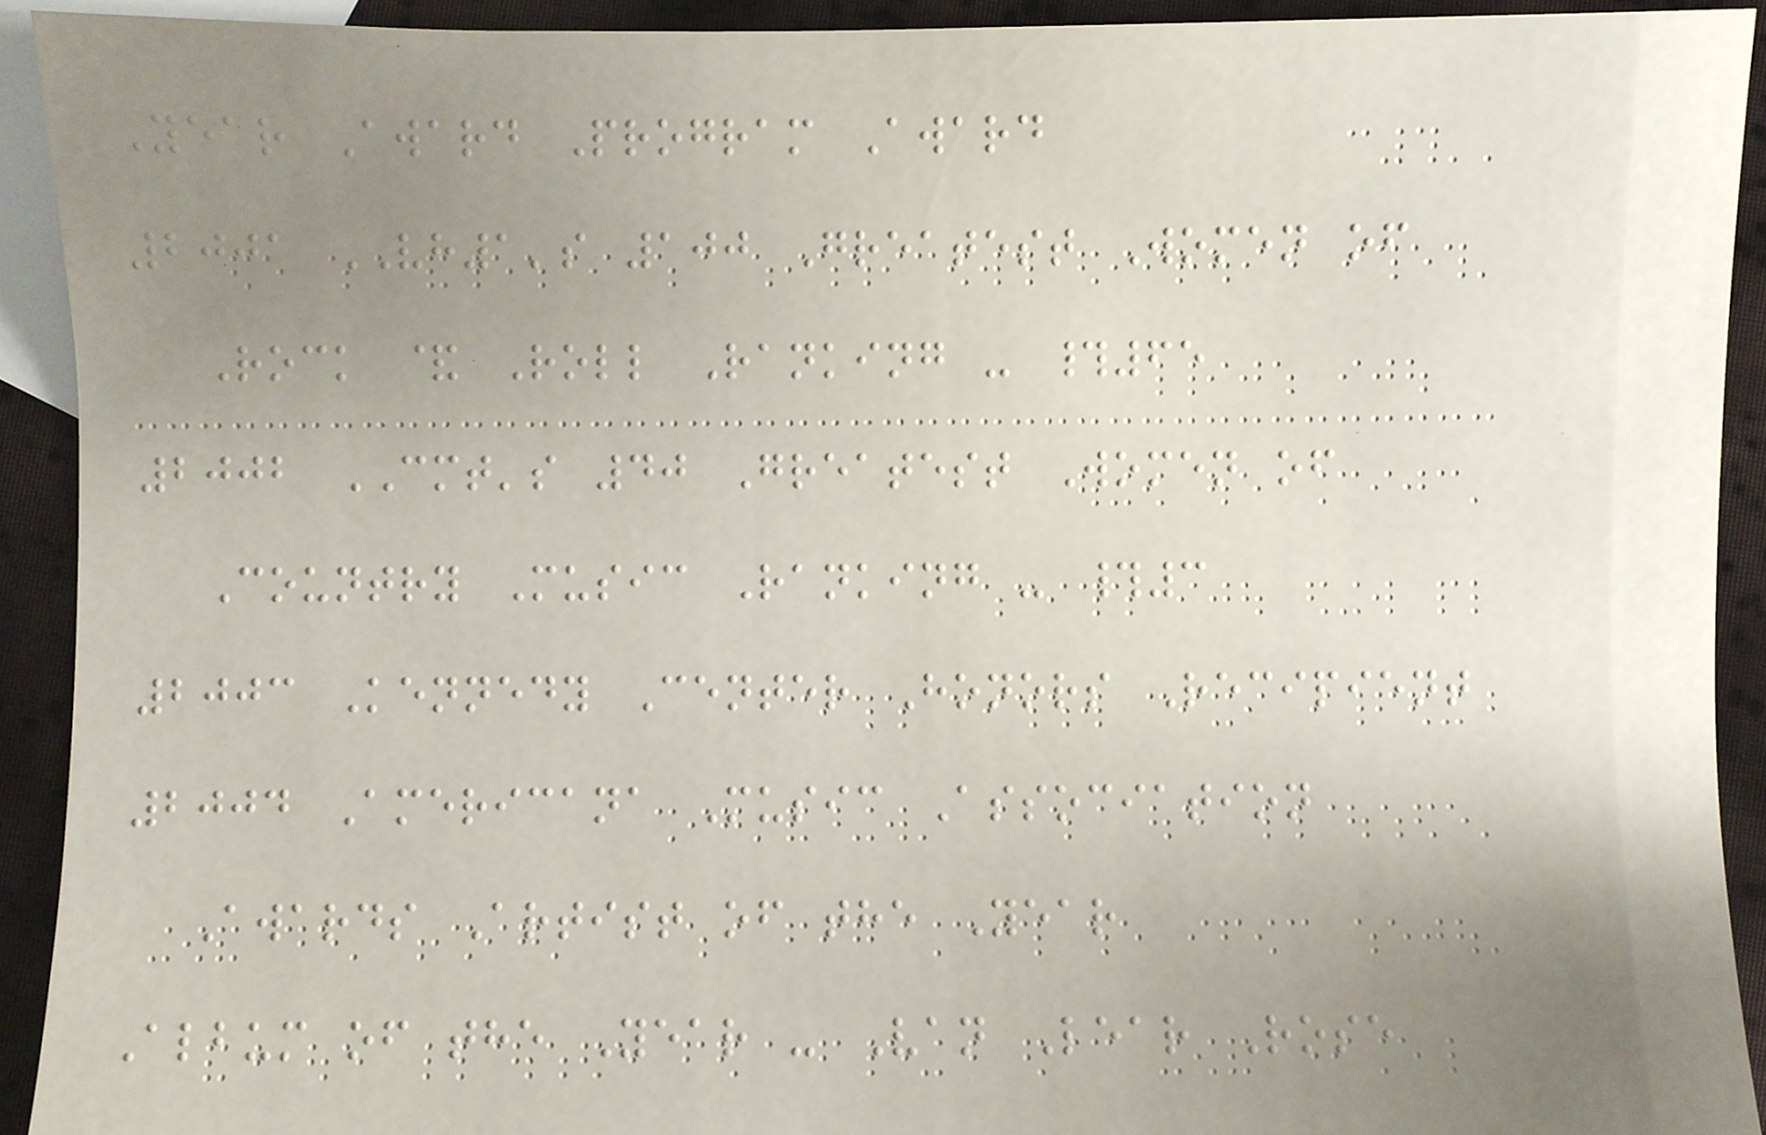Year Award Program Award
2001 VH1's 100 Greatest Women of
Rock & Roll Ranking - #65
2002 CMT's 40 Greatest Women of
Country Music Ranking - #3
2003 Kennedy Center Honors Recipient
2004 Americana Music Association
Awards Artist of the Year
Album of the Year - Van Lear Rose
